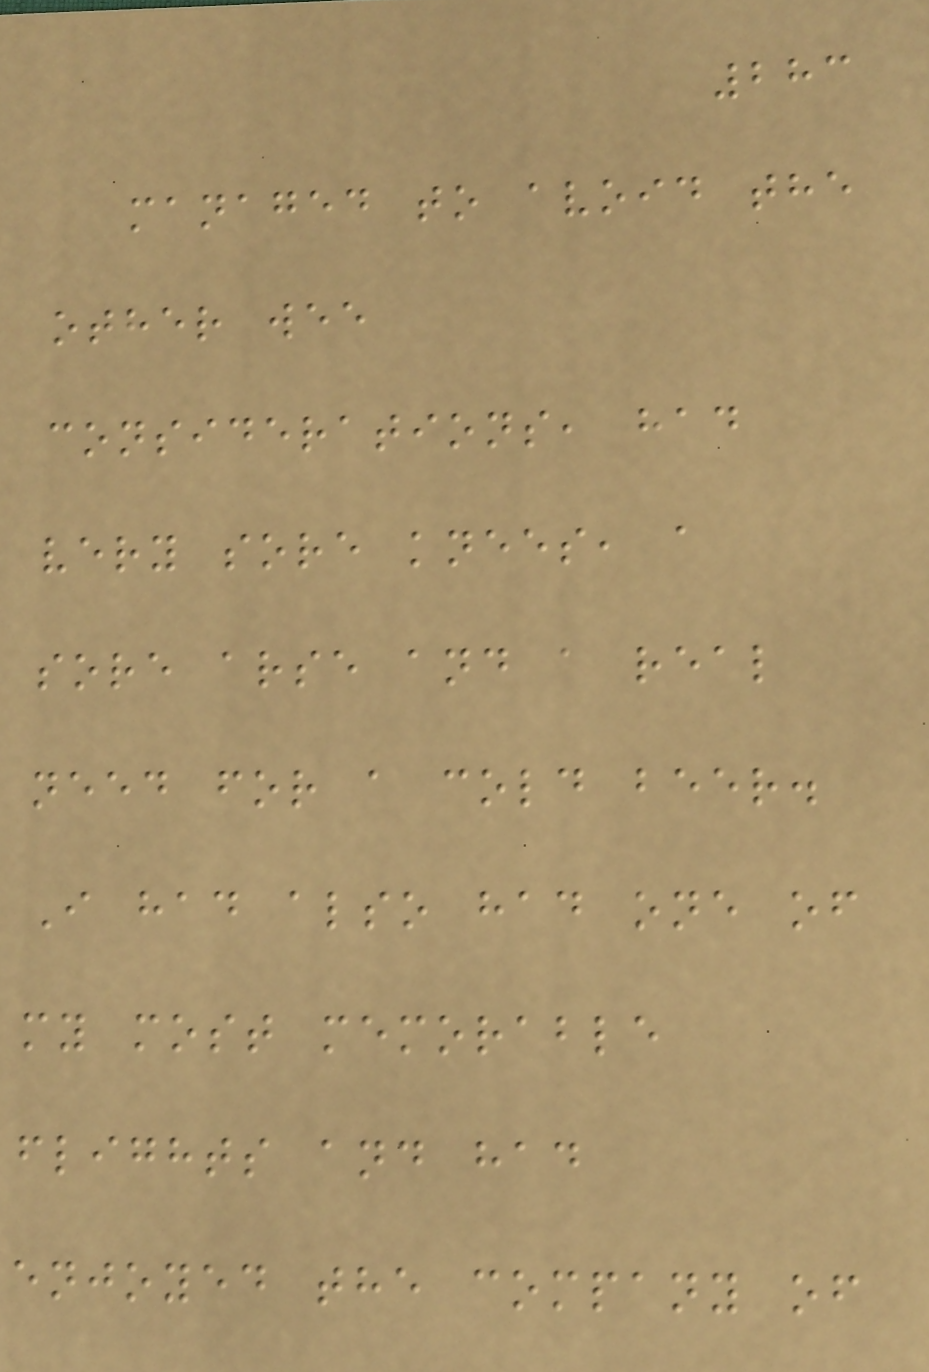283
managed to avoid the
other wee
considerations, had
very sore knees, a
sore arse and a real
need for a cold beer.
I had also had one of
my most memorable
flights and had
enjoyed the company of
